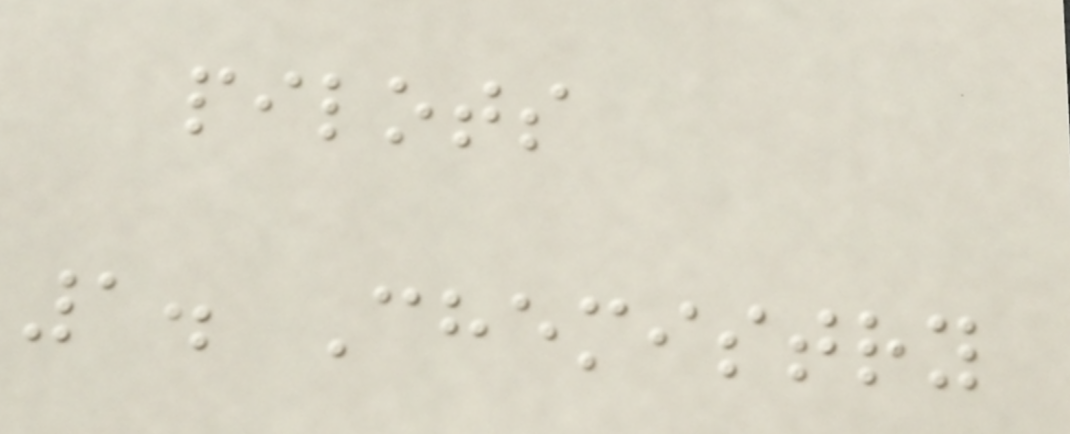pilots
1. Chemistry
